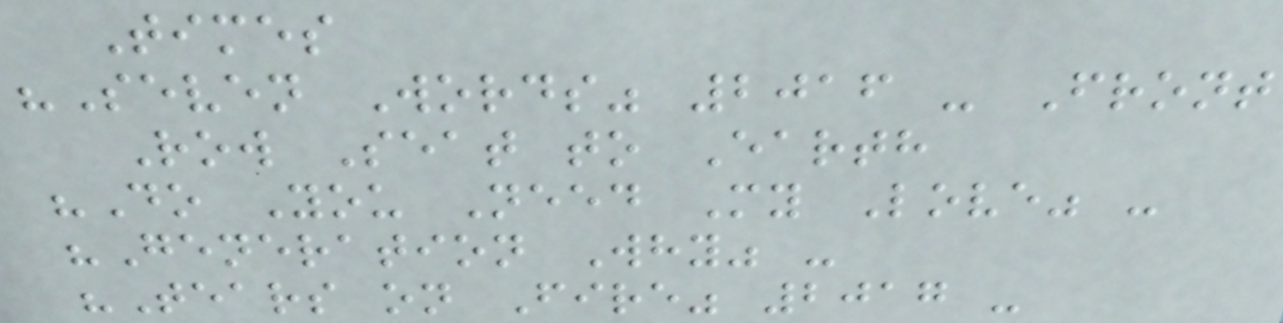Times
"Seven Words" 2016 - Front
Row Seat to Earth
"Do You Need My Love" -
"Generation Why" -
"Tears on Fire" 2017 -
